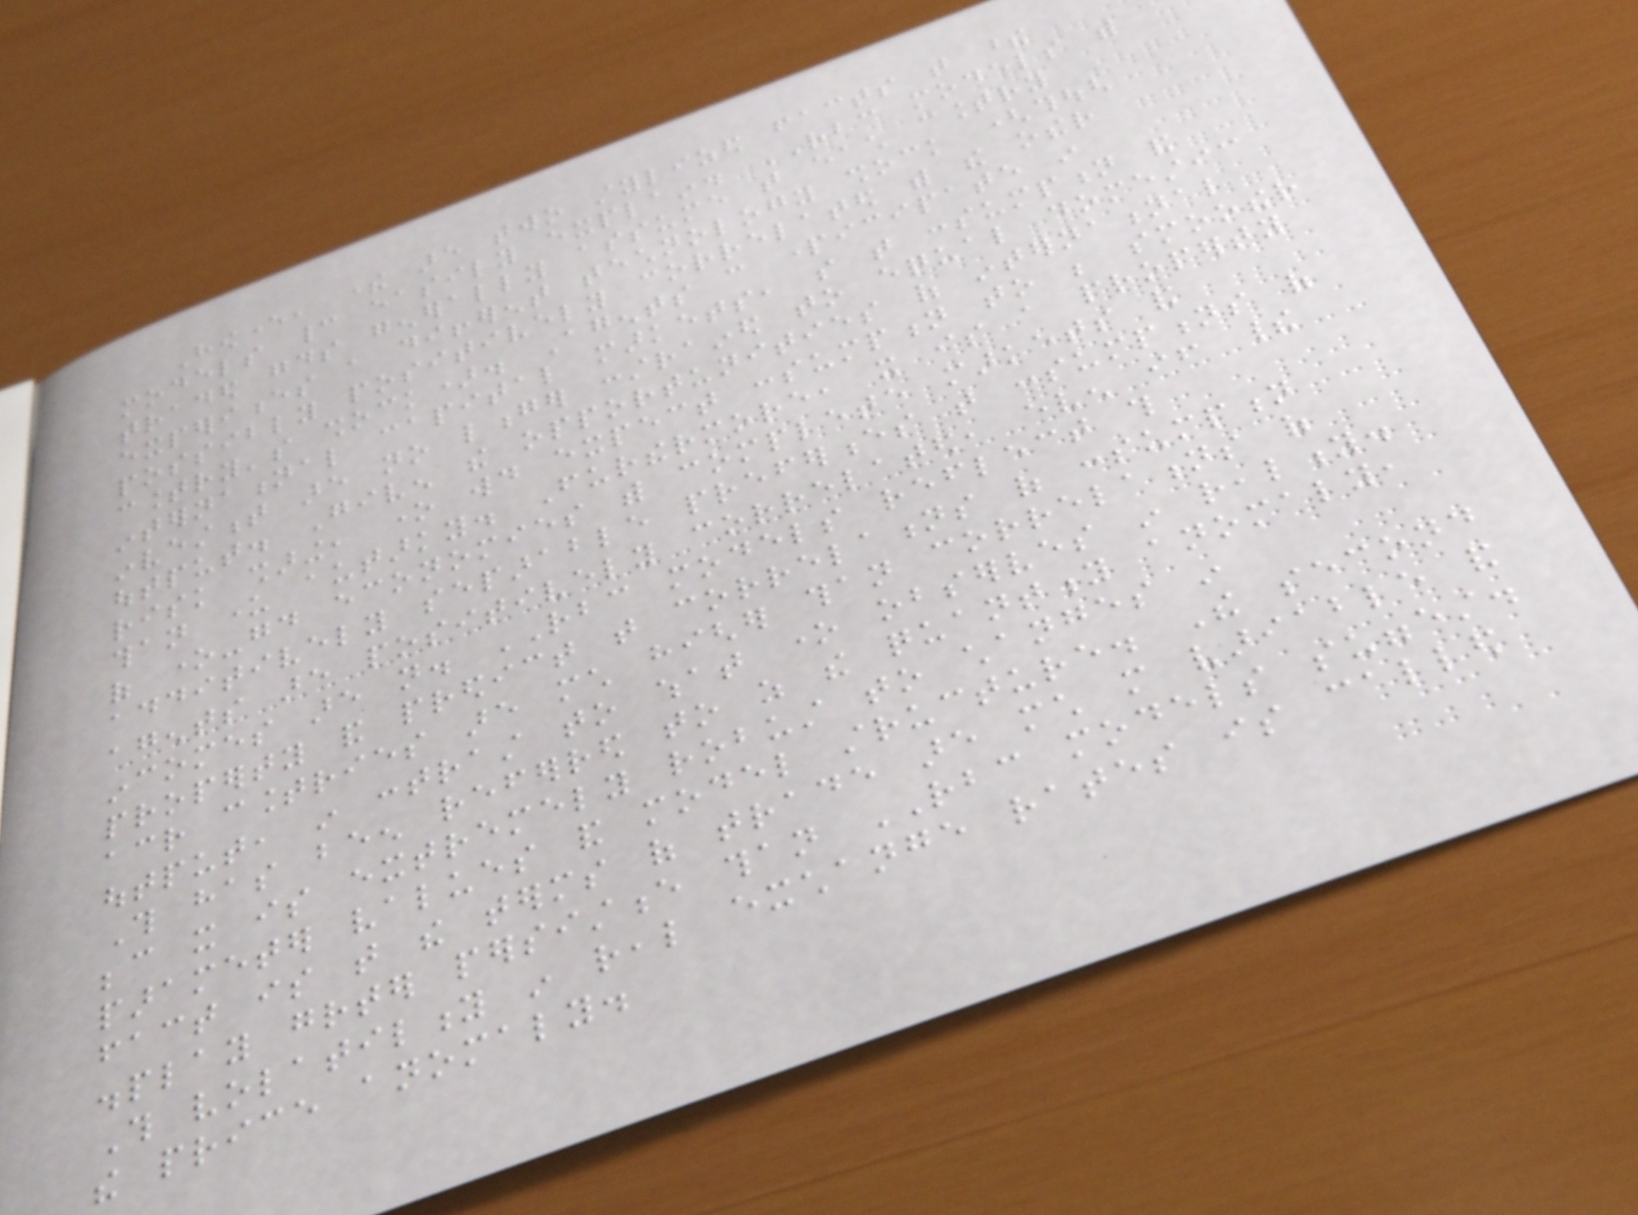However, there are two stylized facts that these
models cannot easily explain. RBC models with
traded goods generally assume that each country
experiences a different technology shock (though
possibly positively correlated with the other
country's shock). Agents can participate in
international capital markets, so that consumption and
investment are no longer constrained to equal domestic
output. Given the opportunities of international
risk sharing, one would expect consumption to be smoother
than under autarky. Furthermore, it is a property
of one-good economies with complete markets and
additively separable preferences that consumptions of
agents are positively correlated, even if their
incomes are not. RBC models reflect this
property and predict that correlations of consumption
across countries are much higher than correlations of
output, in contrast to what one observes in reality.
This has been referred to as the quantity anomaly,
because it is extremely robust to changes in
parameter values and model structure. The second
fact is that the terms of trade are much more variable and
display greater persistence than RBC models suggest.
This volatility in real exchange rates is called
the price anomaly.
